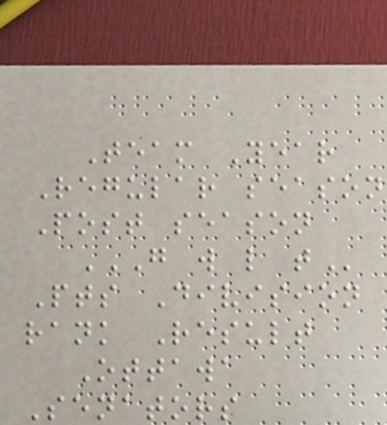Team Year
Regular season
Post season
G W L T
Pts Division
rank Result
Ottawa
Senators
